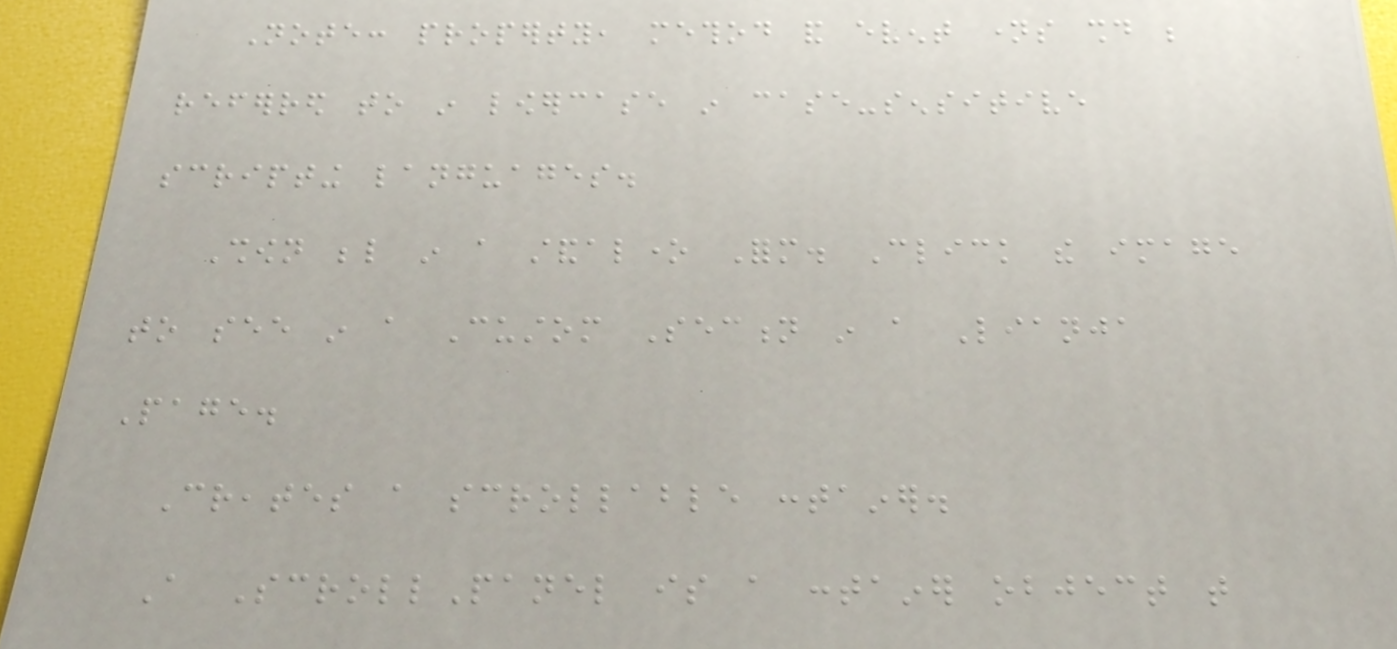Note: property, method and event names should be
referred to in lowercase in case-sensitive
scripting languages.
Shown below in a standalone Form. Click the image
to see in a Custom Section in a Lianja
Page.
Creates a scrollable container.
A ScrollPanel is a container object that
